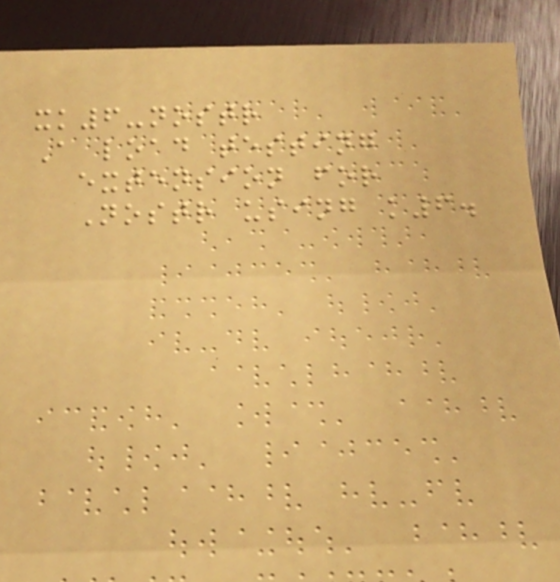xk6-nostr
A load testing
extension for
Nostr using k6.
